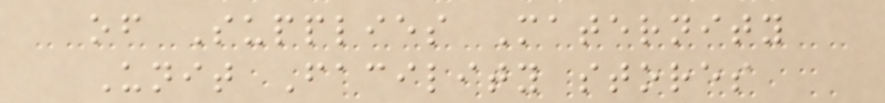of Supplies Maternity
Unit Facility stores
